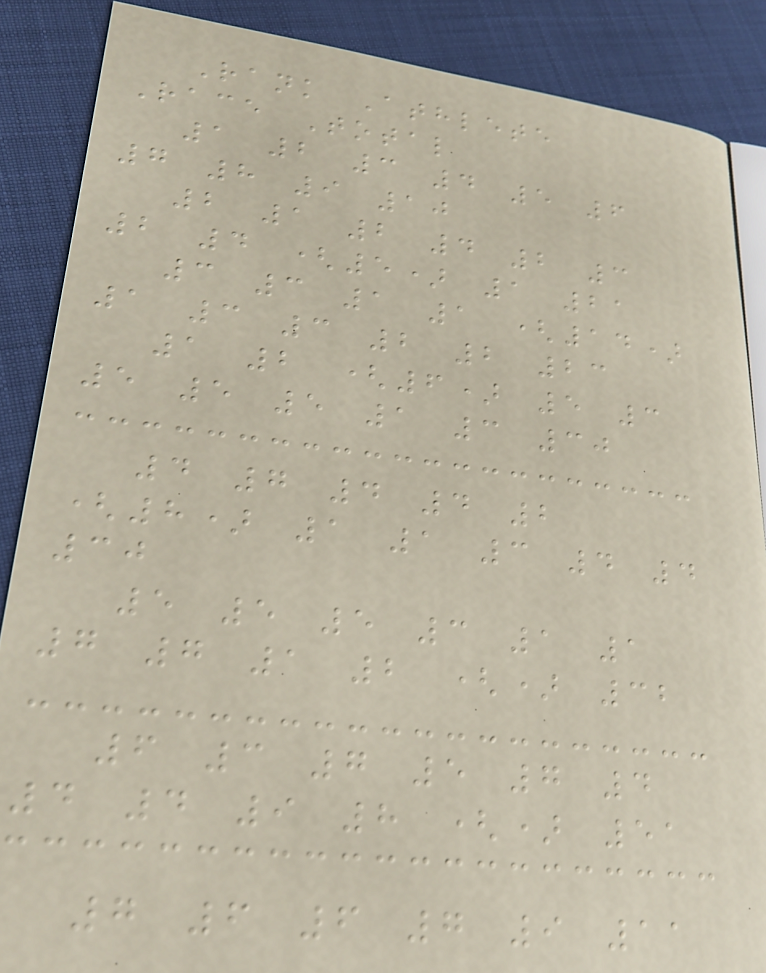Rank Athlete
Race Total
1 2 3 4 5 6
7 8 9 10
2 1 2 4 2 3
2 4 (5) 1 21
3 3 1 1 (14)
1 3 3 2 2 23
1 2 (6) 5 3
5 5 5 1 3 30
4 7 4 4 2
(8) 1 1 3 4 4
30
5 5 5 3 1 1
7 7 1 2 () 32
6 3 7 5 7 4
4 4 9 8 () 51
7 6 6 7 9 11
